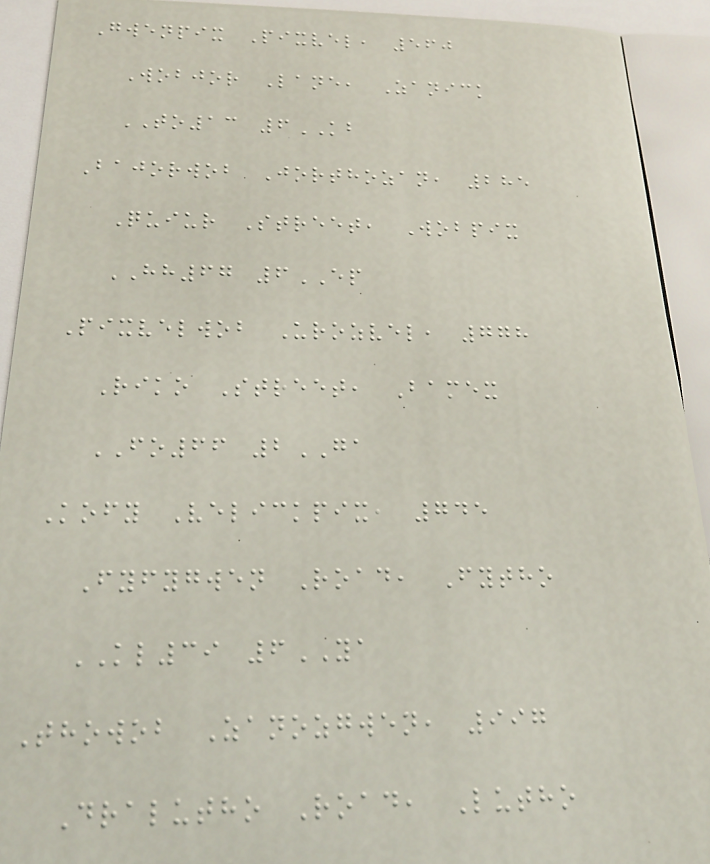Gwenpix Pixvel, 560
Wobjor Lane, Zanick
TO13 6KB
Bajorwob Jorthozan, 285
Quiur Street, Wobpix
HH67 6EP
Pixvelwob Urozvel, 778
Riko Street, Bamex
FO66 2GA
Kofy Velickpix, 745
Fyfygwen Road, Fytho
KL39 6YA
Thowob Zanozgwen, 997
Dralutho Road, Lutho
